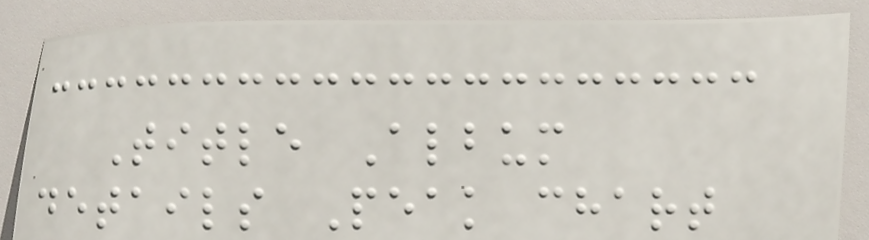Title Album
details Peak chart
